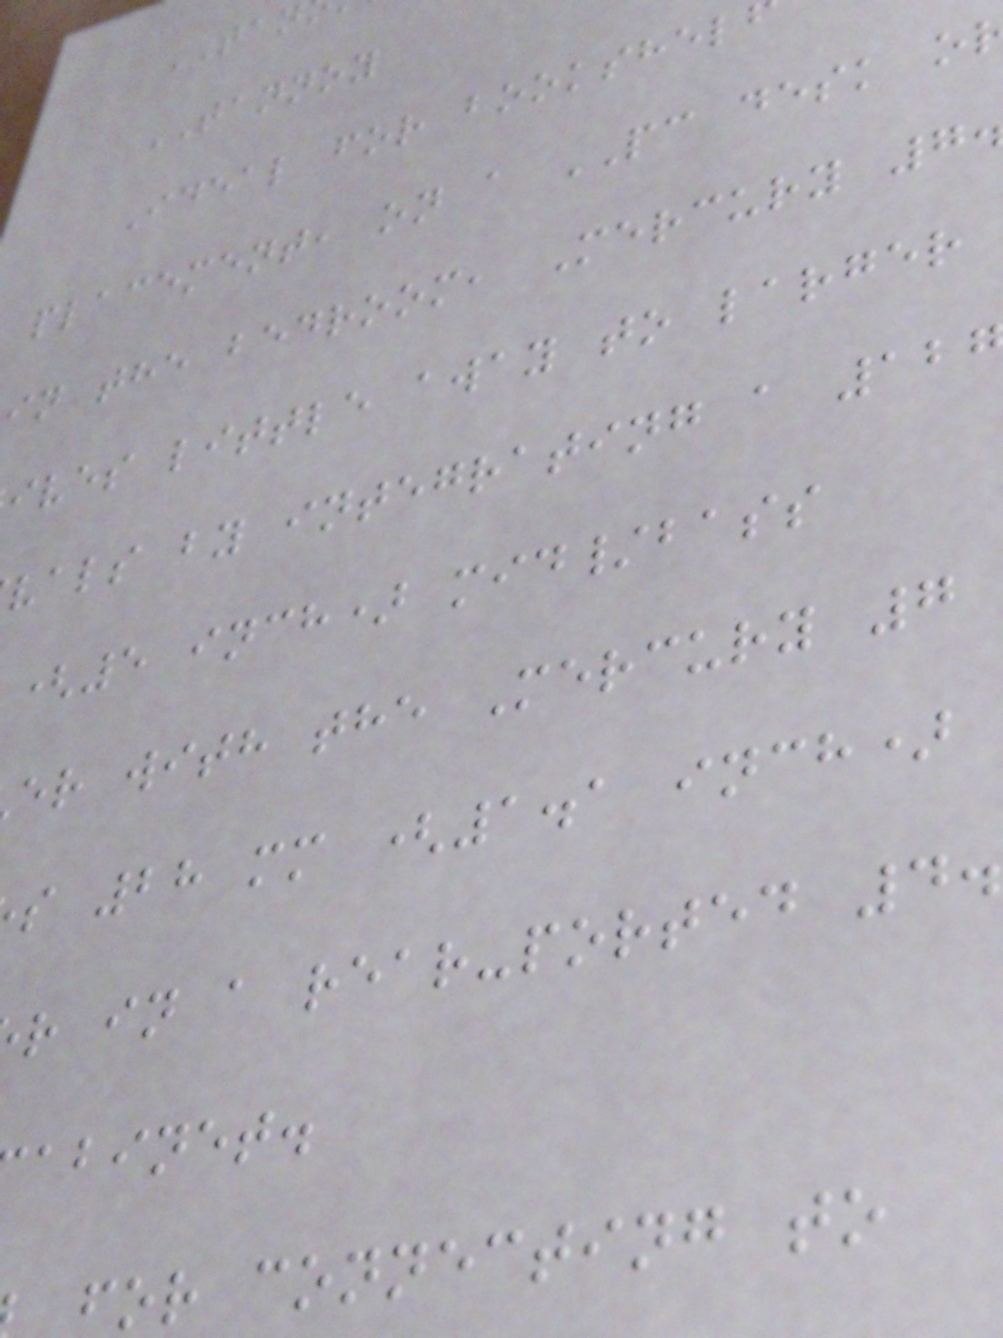TANNOY
Ideal for bookshel
placement, on a PC desk o
in the bedroom, Mercury 7
ives little away to larger
vals by integrating a 12
(5 inch) mid/bass
er with the Mercury 7
s 28 mm (1.1 inch)
r in a rear-ported 4.
abinet.
for connecting to
